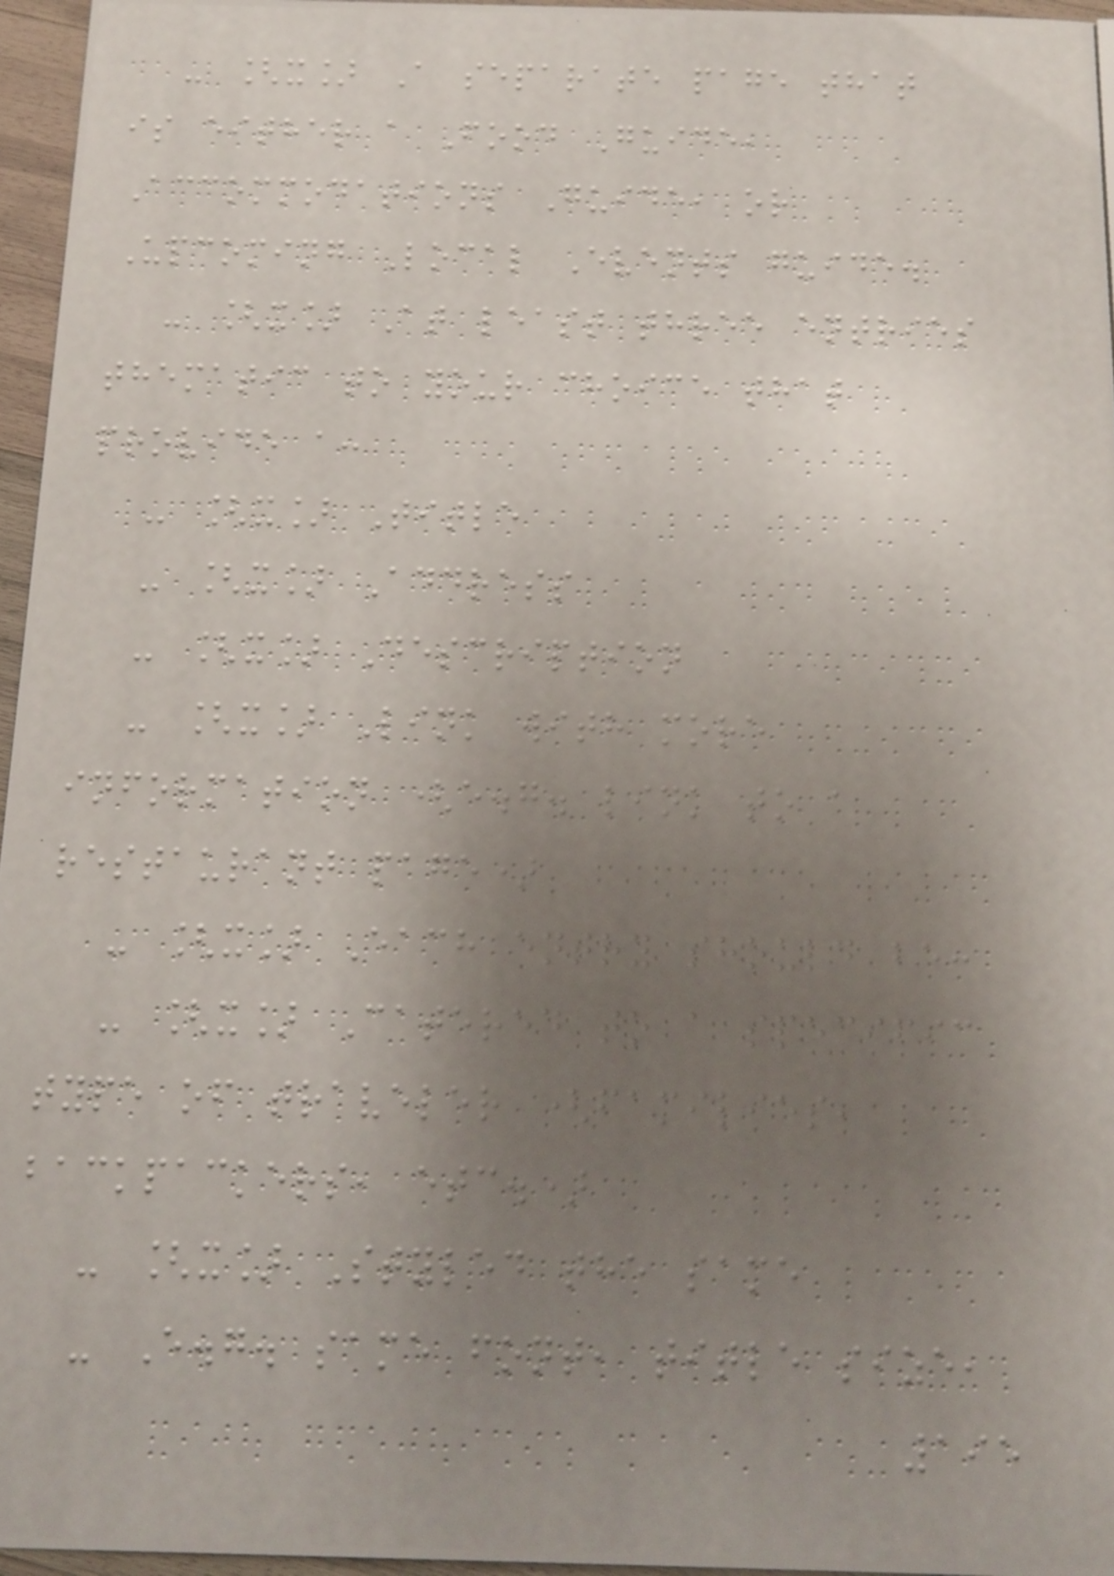- [x] A separate page that
is either a Food Guide,
Accommodations Guide, or
Upcoming Local Events guide.
- [x] At least three entries
thematic to your choice that
provide a:
- [x] Title
- [x] Address
- [x] Description
- [x] Link with more
information (e.g. link to a
restaurant page)
- [x] Each entry should be:
- [x] Catered to a specific
type of traveler (families,
backpackers, etc.)
- [x] Styled the same
- E.g. same font, title size,
195
